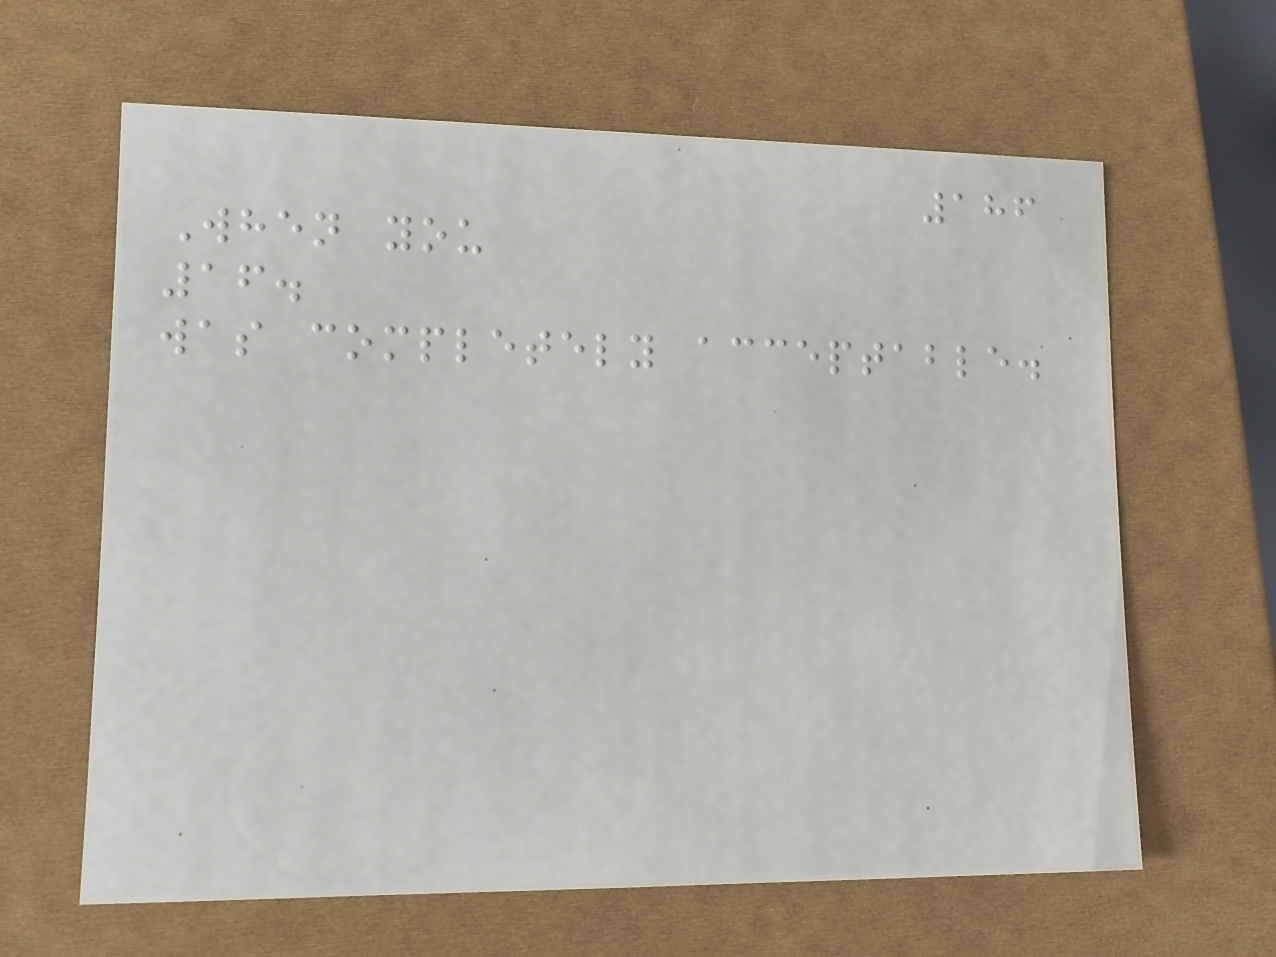186
When you
16.
was completely acceptable.
